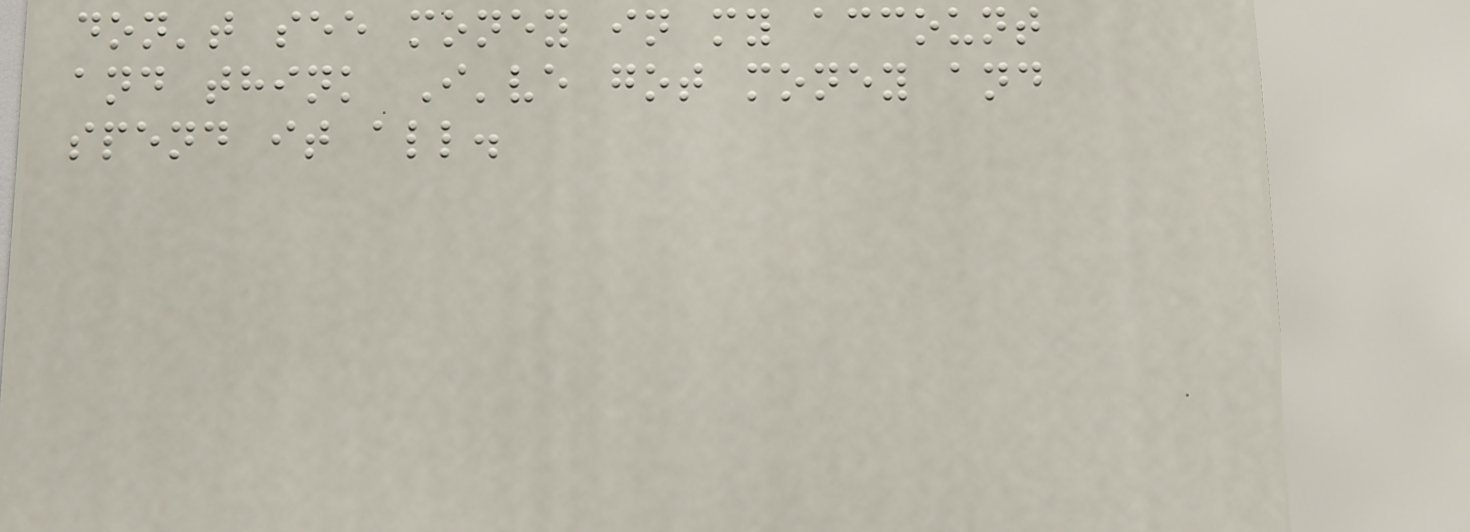don't see money in my account
and think I've got money and
spend it all.
